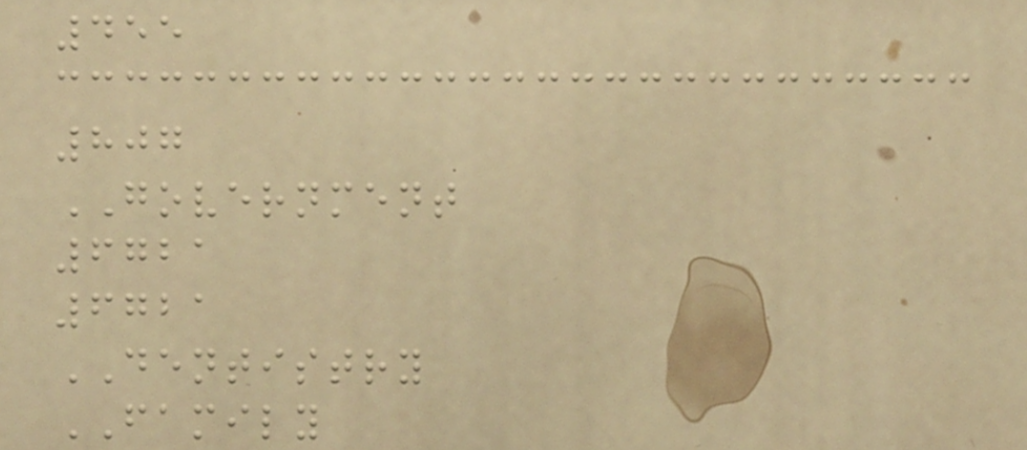455
807
GOVERNMENT
6721
6721
DENTISTRY
FAMILY
